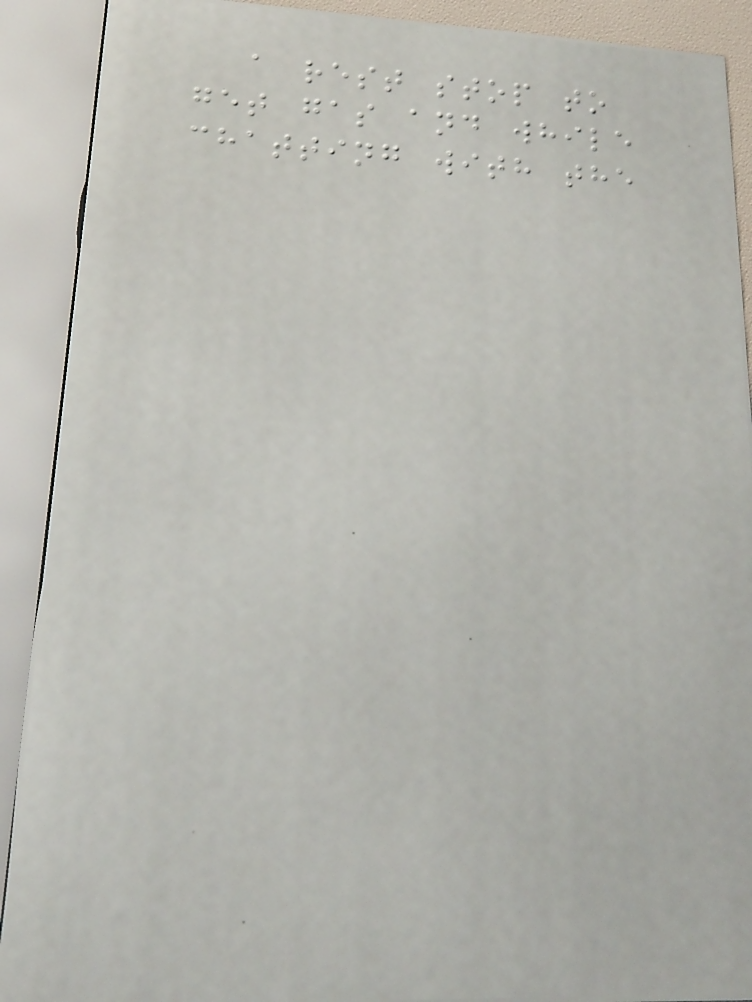a rest stop to
get gas and while
chatting with the
